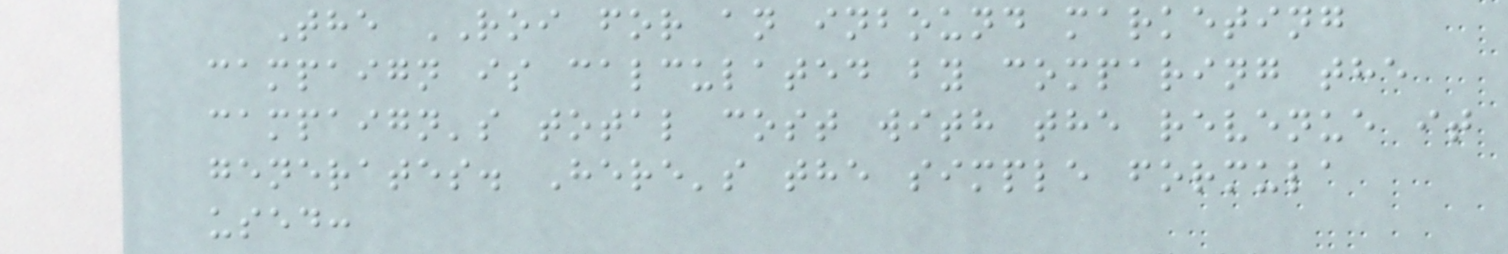The ROI for an inbound marketing
campaign is calculated by comparing the
campaign's total cost with the revenue it
generates. Here's the simple formula
used:
